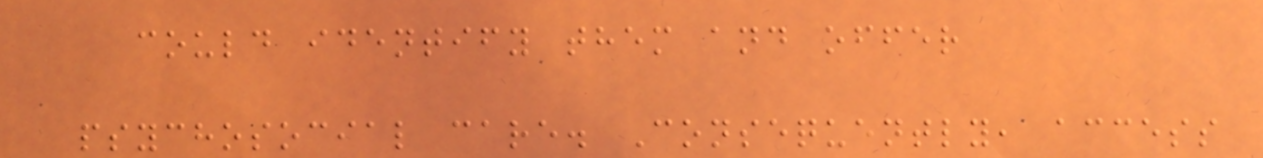could identify them and offer
psychosocial care. Consequently, access
